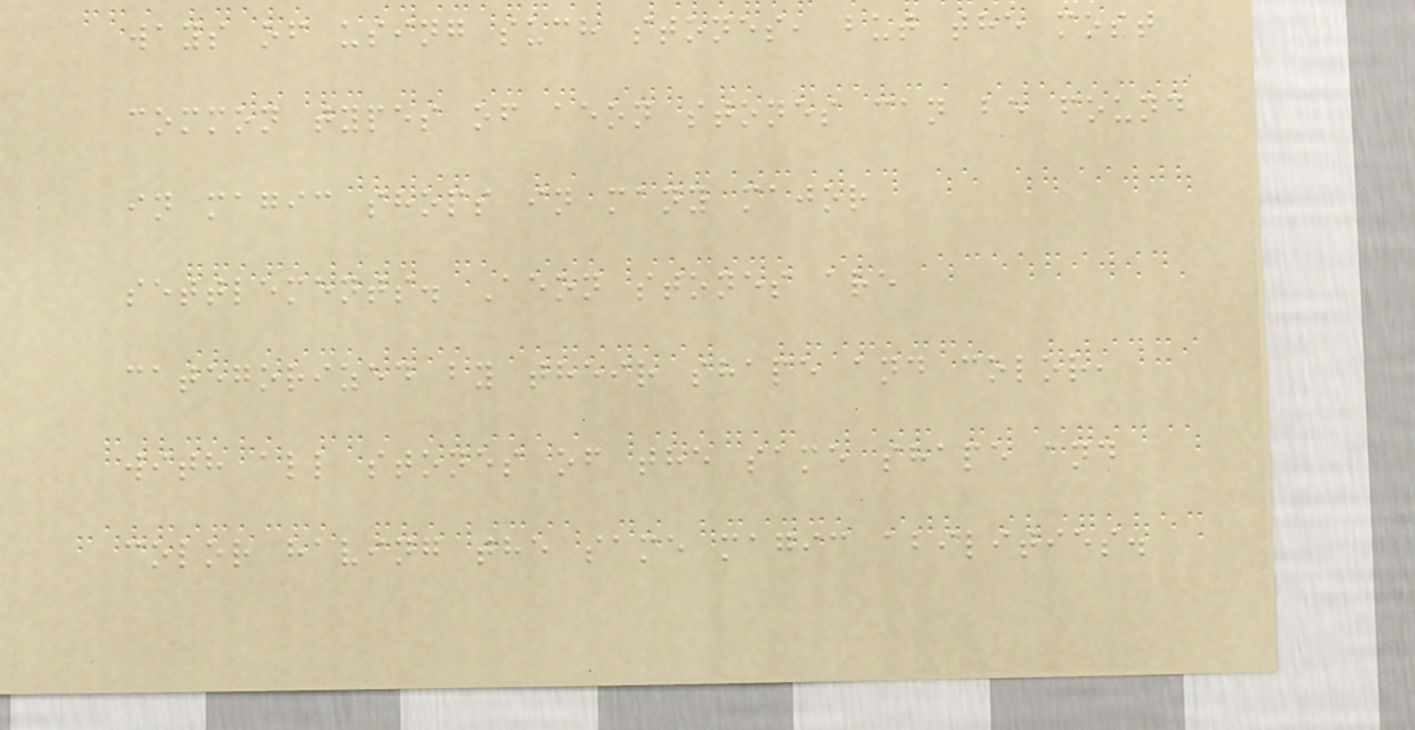ways of using such stones, but the most
common types of aeon stones can be found
in magic shops in many major
settlements. Aeon stones are
categorized by their shape and color,
with all stones of the same shape and
color having the same magic abilities.
